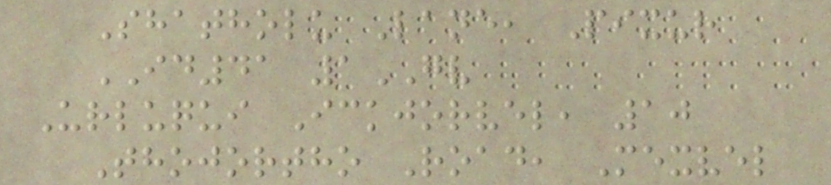Shatholu Lane, Pixur
ID41 1GV
Urluqui Ickjorvel, 10
Thojortho Road, Mexvel
